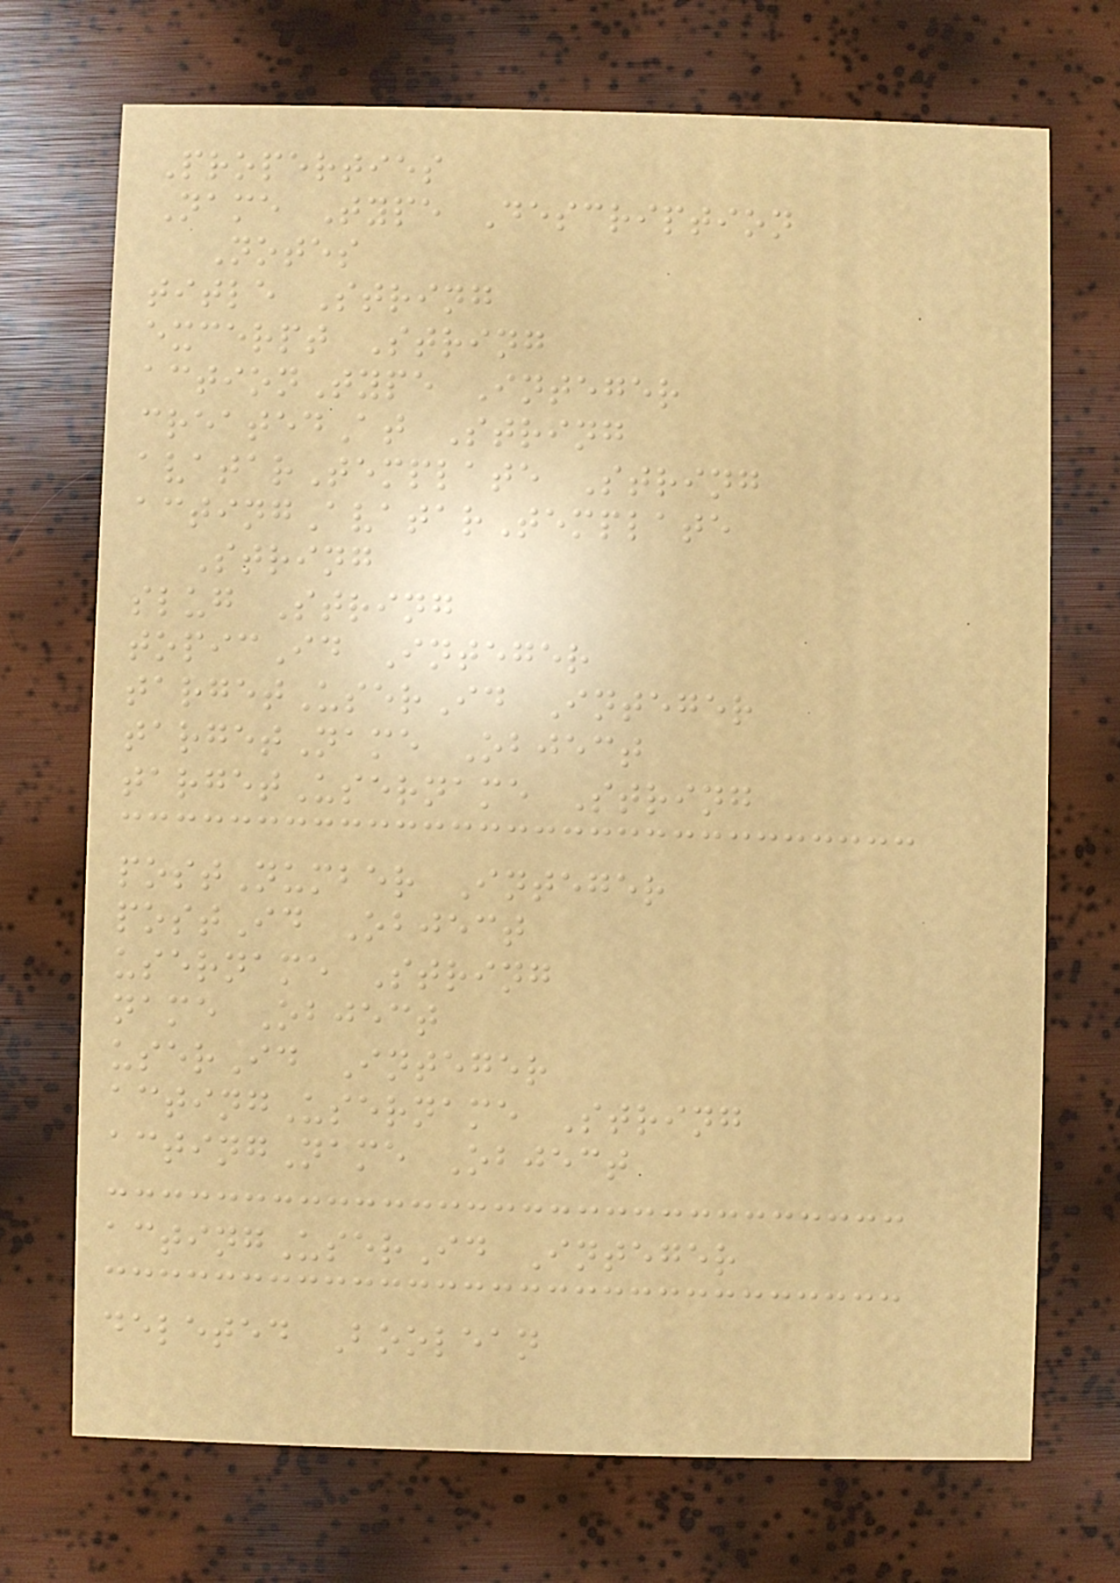Properties
Name Type Description
Notes
title String
excerpt String
actionType Integer
createdAt String
avatarTemplate String
actingAvatarTemplate
String
slug String
topicId Integer
targetUserId Integer
targetName Object
targetUsername String
postNumber Integer
postId Object
username String
name Object
userId Integer
actingUsername String
actingName Object
actingUserId Integer
deleted Boolean
